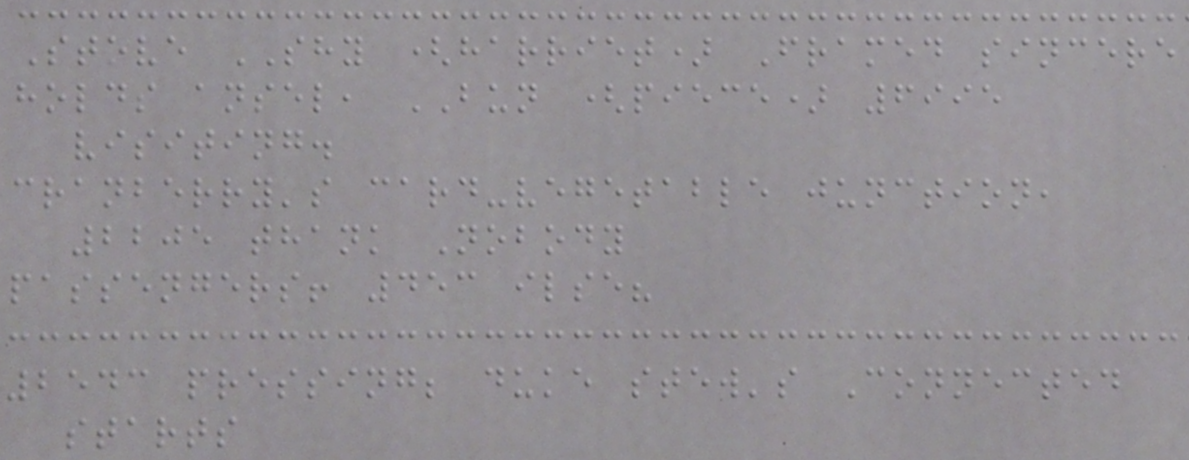Stove SHY (harriet) Framed sincere
holds ansel, BUN (piece) 6995
visiting.
cranberry's card-vegetable junction,
2205 thank Nobody
passengers! 453 ilse?
2543 pressing; duke stew's Connected
starts
